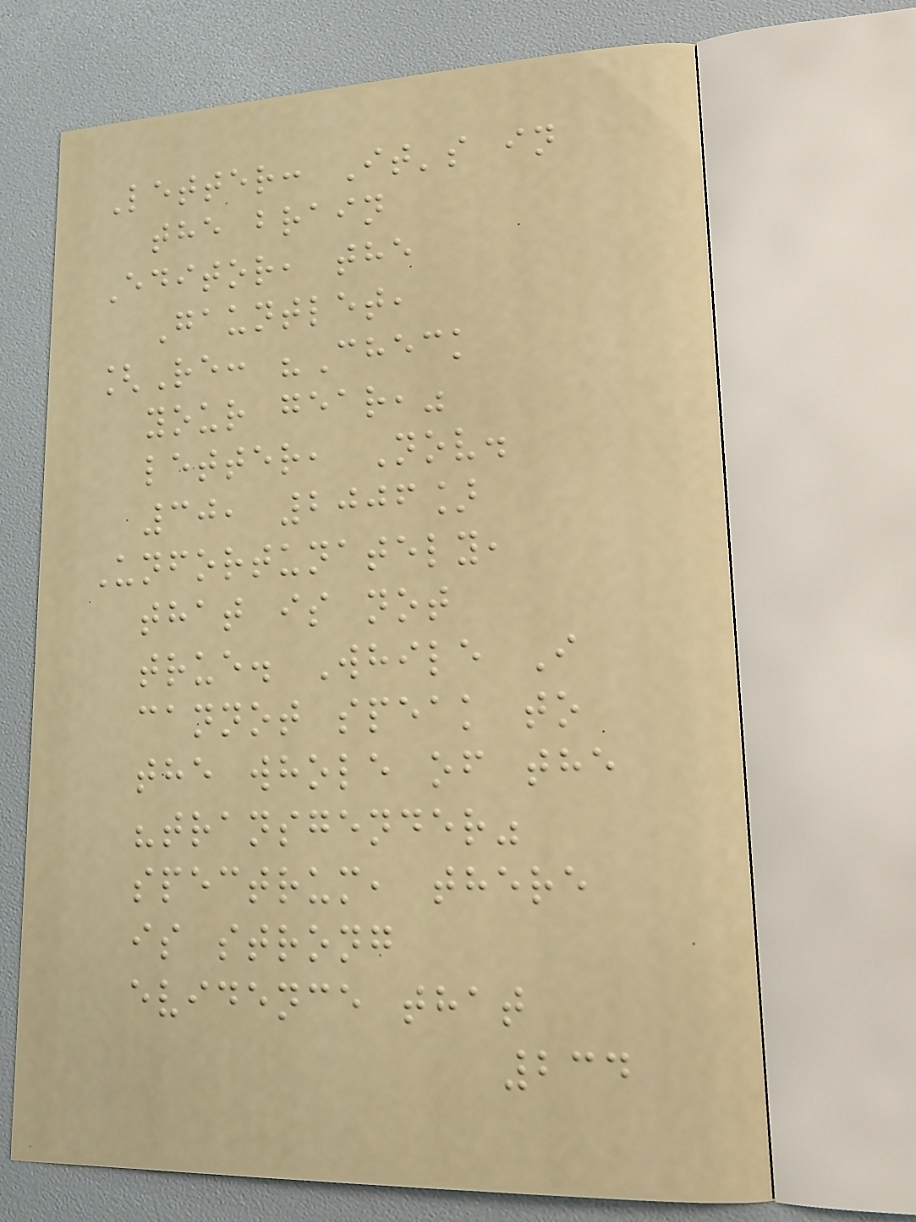Letter: It's in
the brain
Editor, the
Gauntlet,
[Re: "Check
your gear,"
letter, Nov.
30, 2006]
Unfortunately,
that is not
true. While I
cannot speak to
the whole of the
"transgender"
spectrum, there
is strong
evidence that
234
